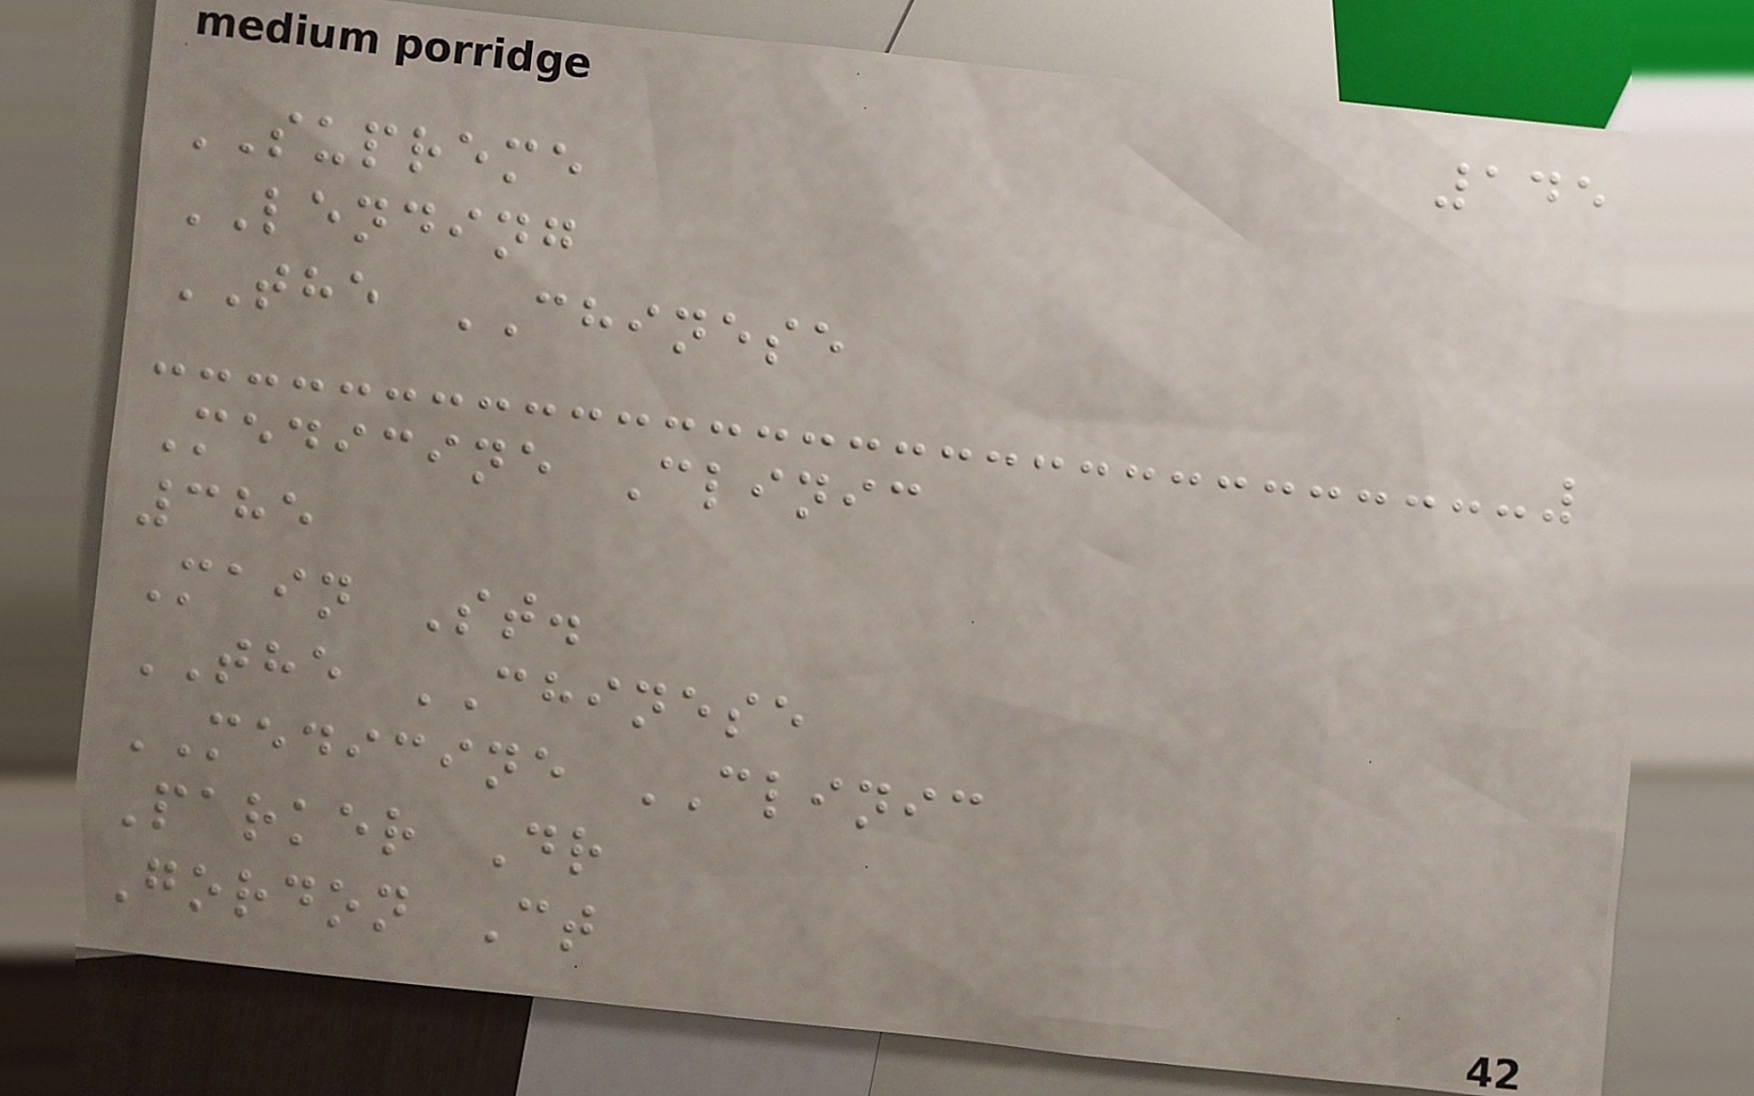145
SUPREME
LENDING
THE CHINESE
Medicine Clinic
385
Main St.
THE CHINESE
MEDICINE CLINIC
Parker Dr
Gordon Ct
